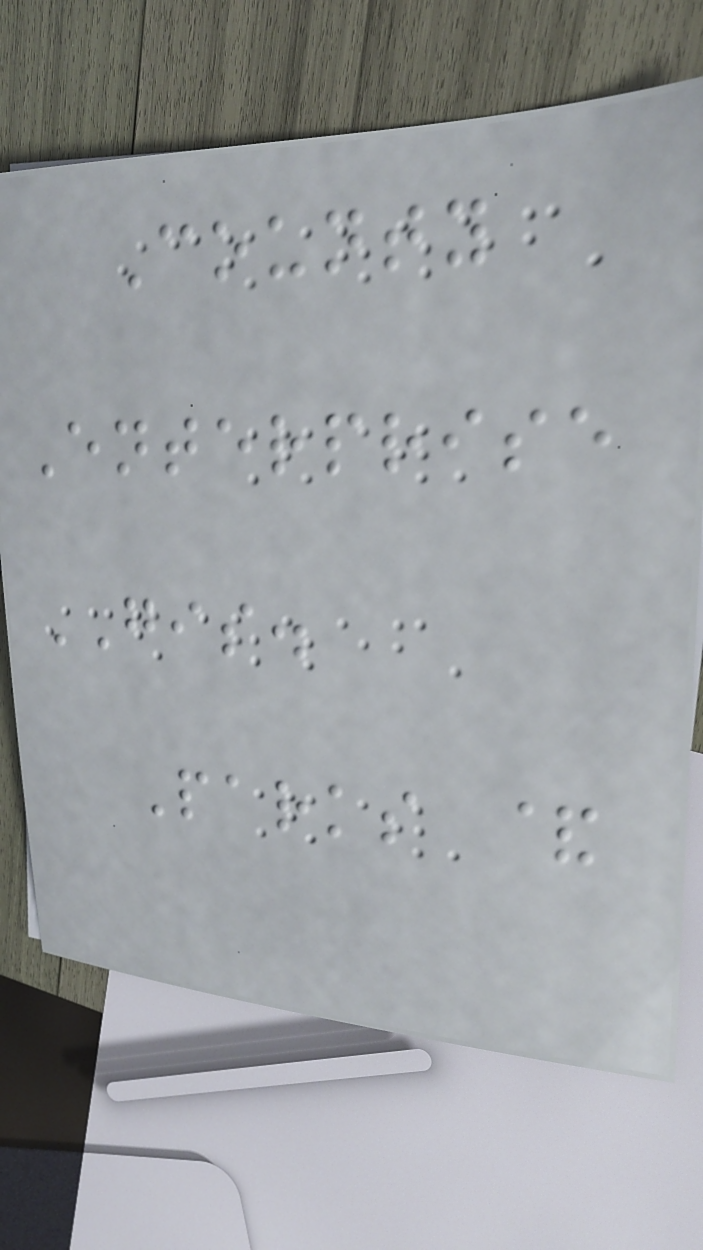County
Enterprise
GIS.
Parks &
